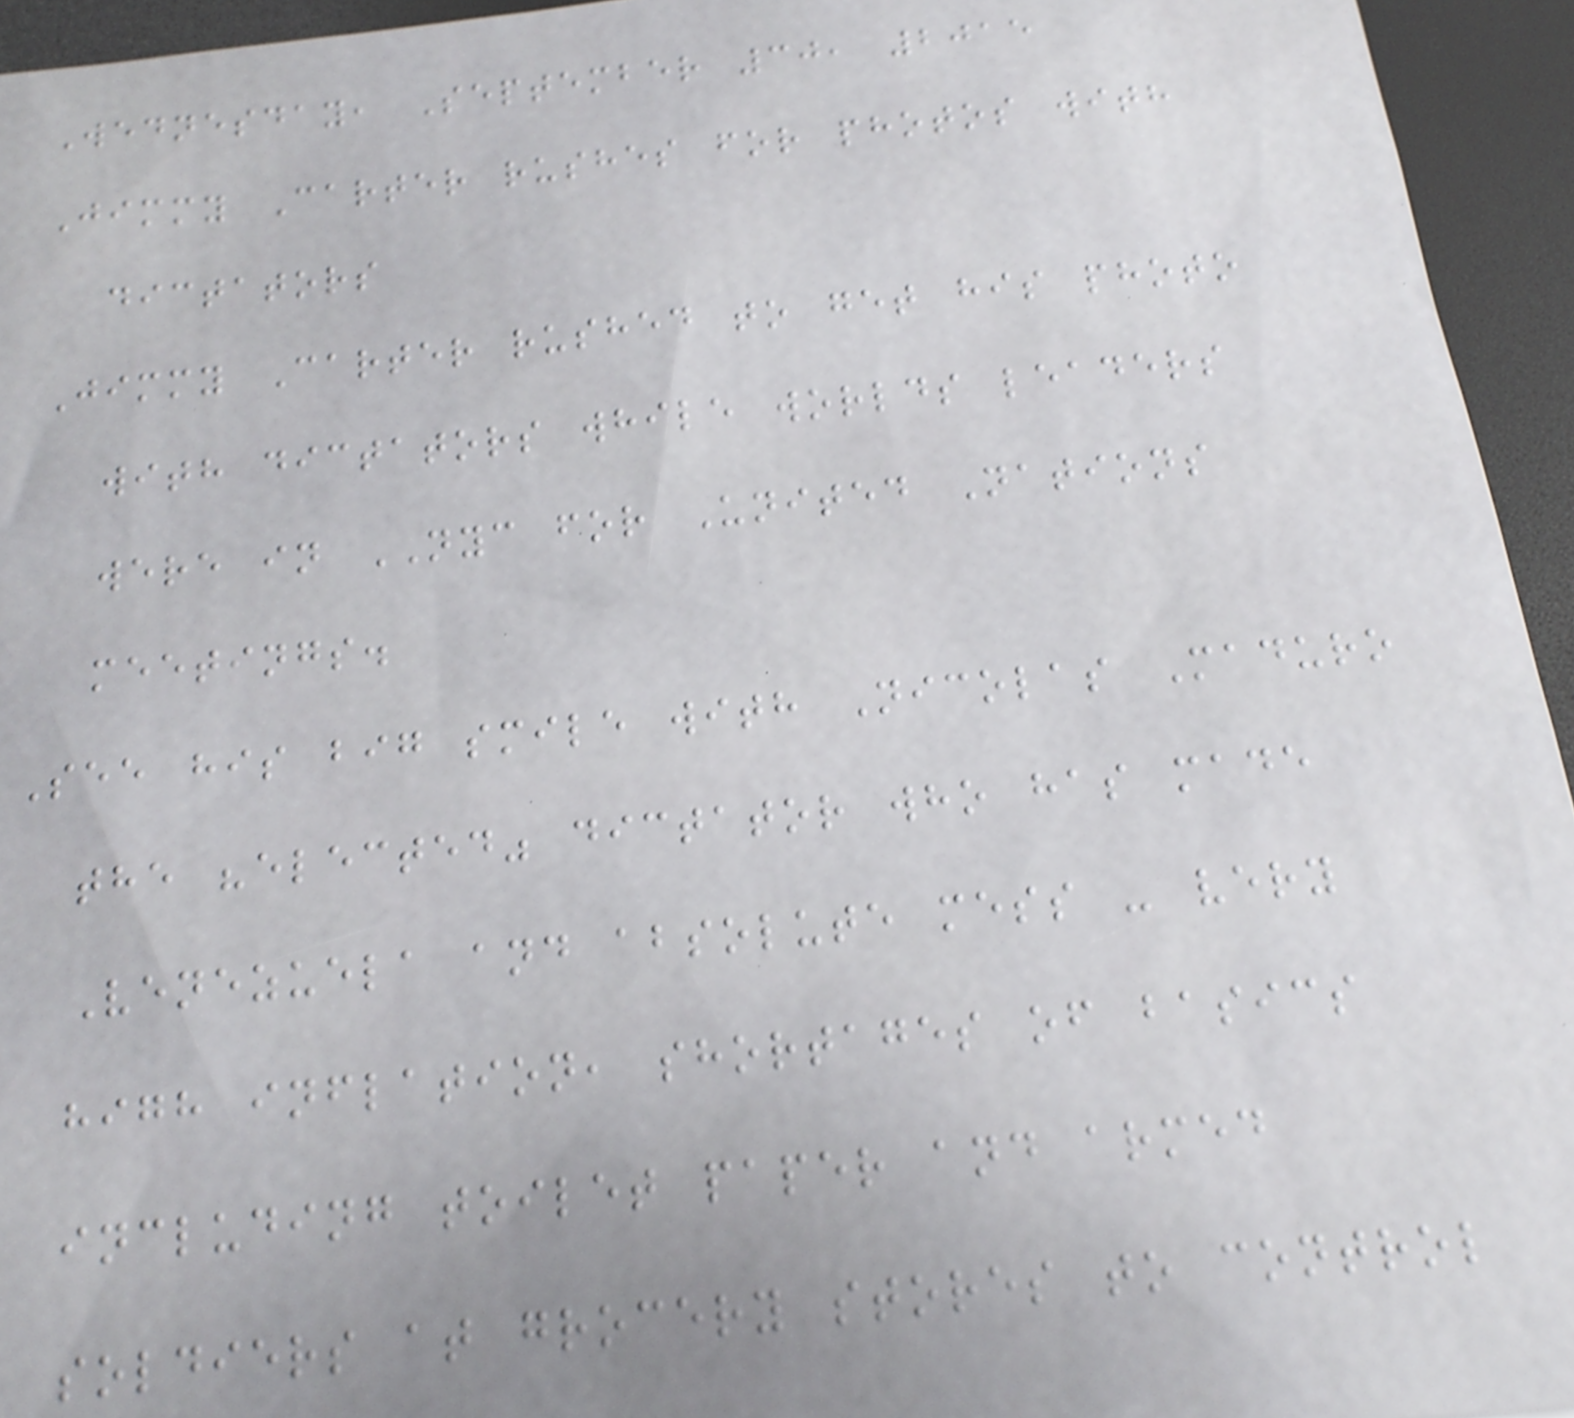Wednesday, September 30, 2015
Jimmy Carter rushes for photos with
dictators
Jimmy Carter rushed to get his photo
with dictators while worlds leaders
were in NYC for United Nations
meetings.
See his big smile with Nicolas Maduro
the "elected" dictator who has made
Venezuela and absolute mess - very
high inflation, shortages of basics
including toilet paper and armed
soldiers at grocery stores to control
